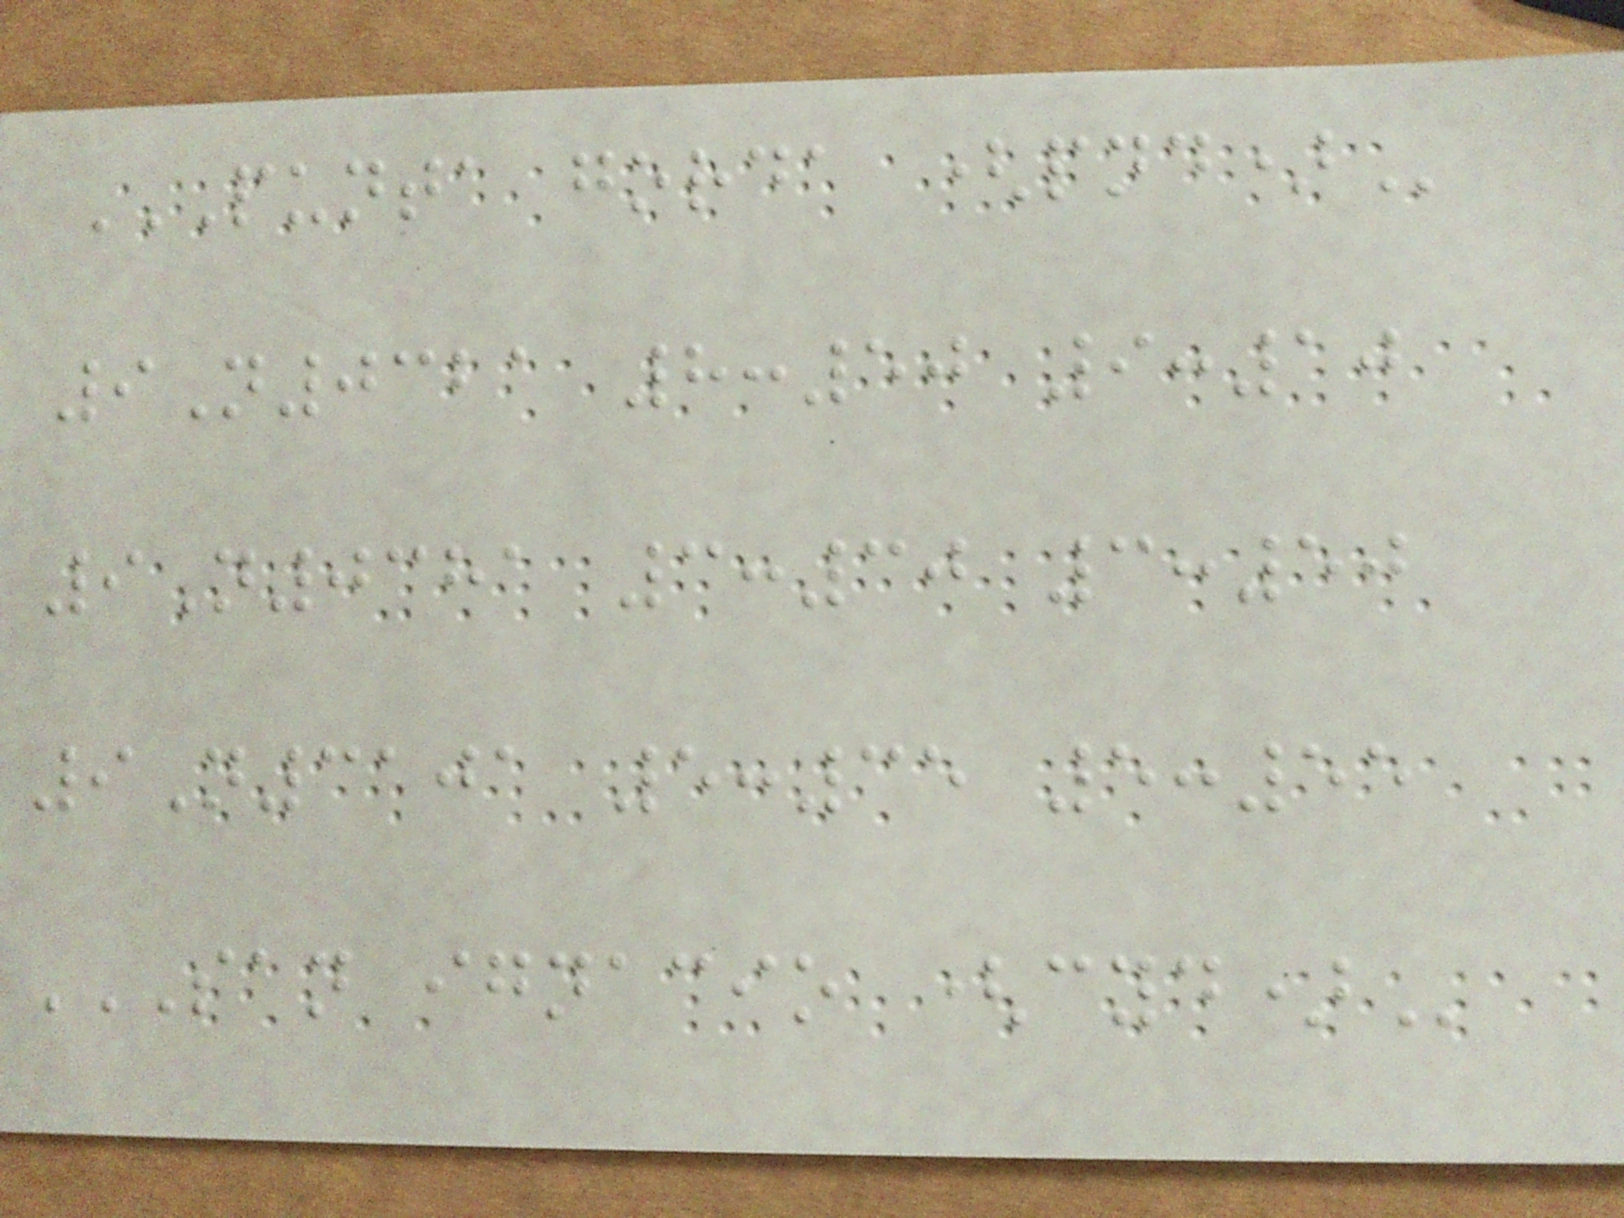PUNTA GORDA (PND)
9N0321 8:50 9:10
9N0381 3:30 3:50
9N3101 5:35 5:55
SAN IGNACIO (CYD)
